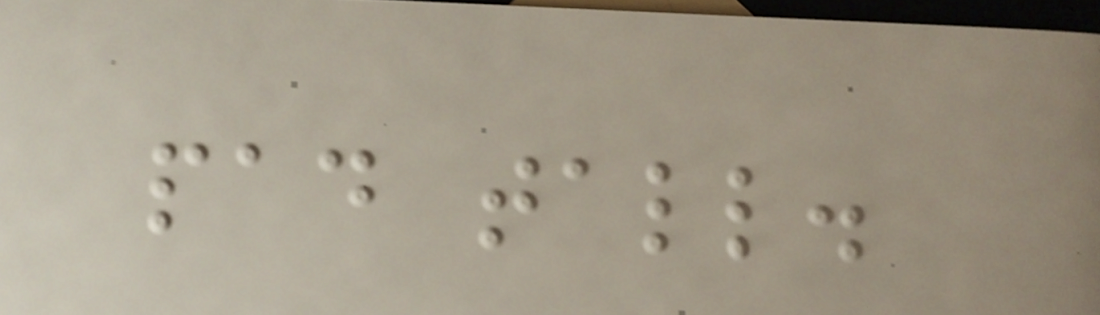pad tall.
